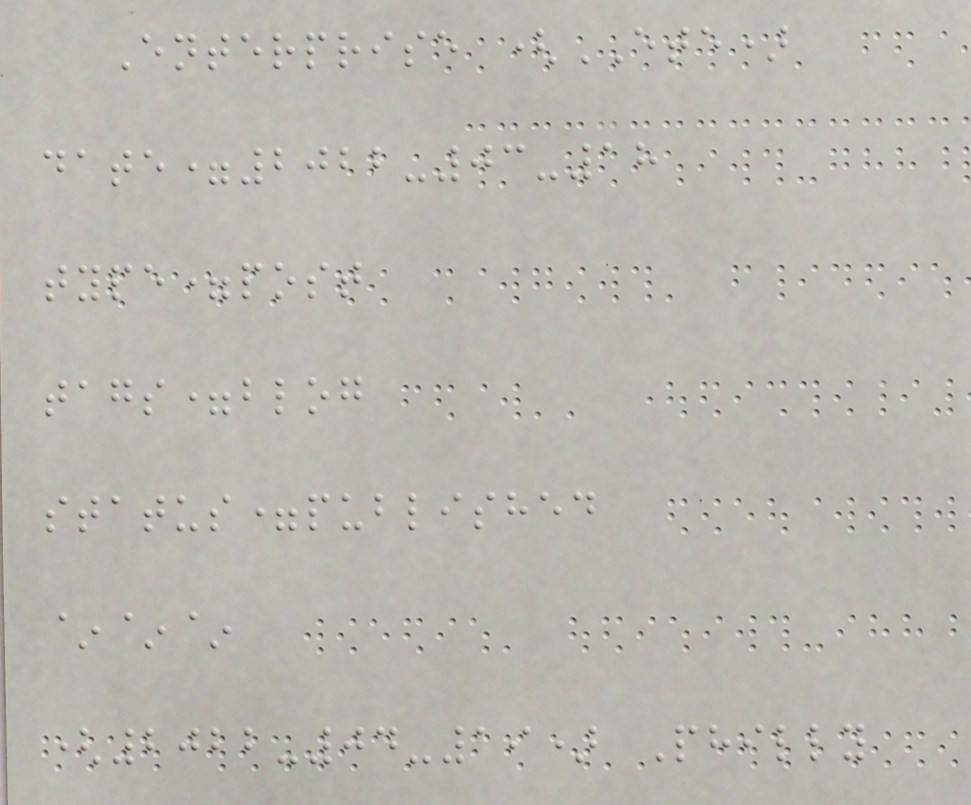Enterprise (ETE)
date=2022-03-18
type=post
tags=blog
status=published
~~~
(2022-04-19) Philly
